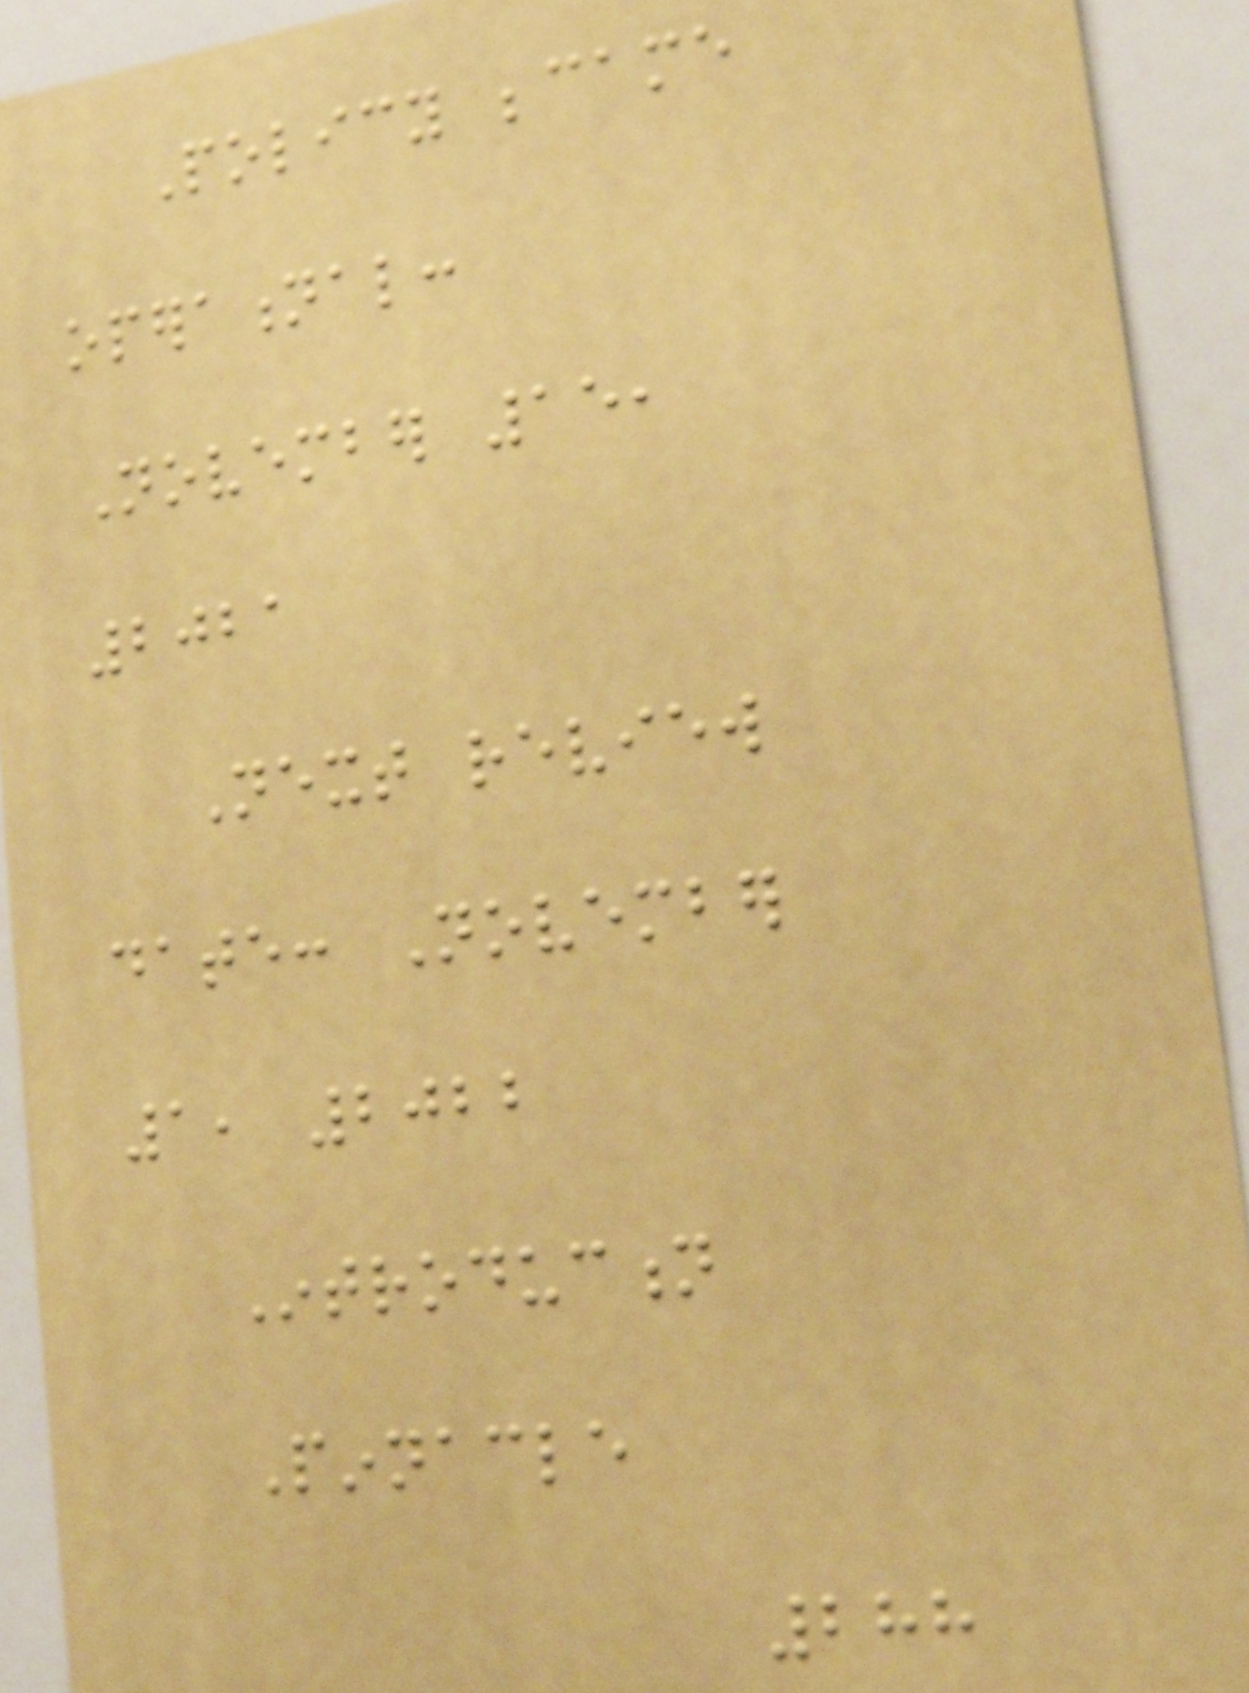Policy became
operational:
November 15,
2021
Next review
date: November
1, 2022
Introduction
Pinnacle
288
